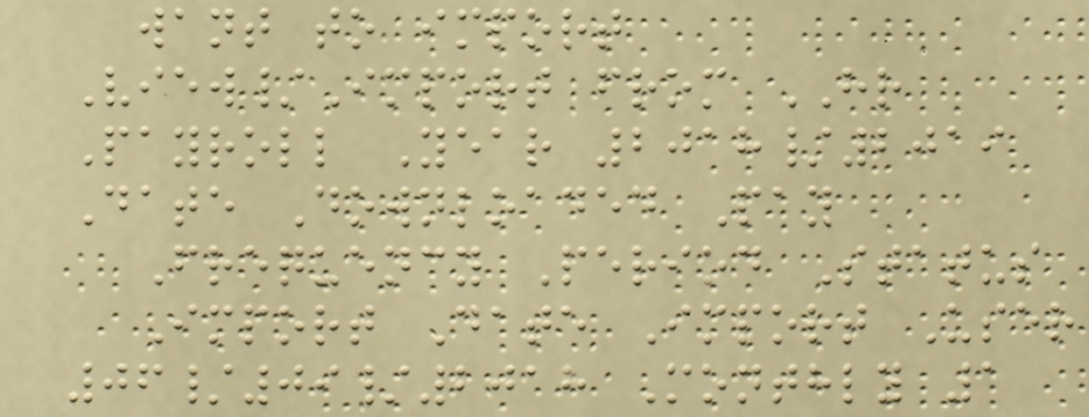want to import
View/Import from HR
Payroll Year 2018/2019
Date Downloaded Pay
Frequency Period Status
Import Date Import User
06/09/2018 Monthly 1
